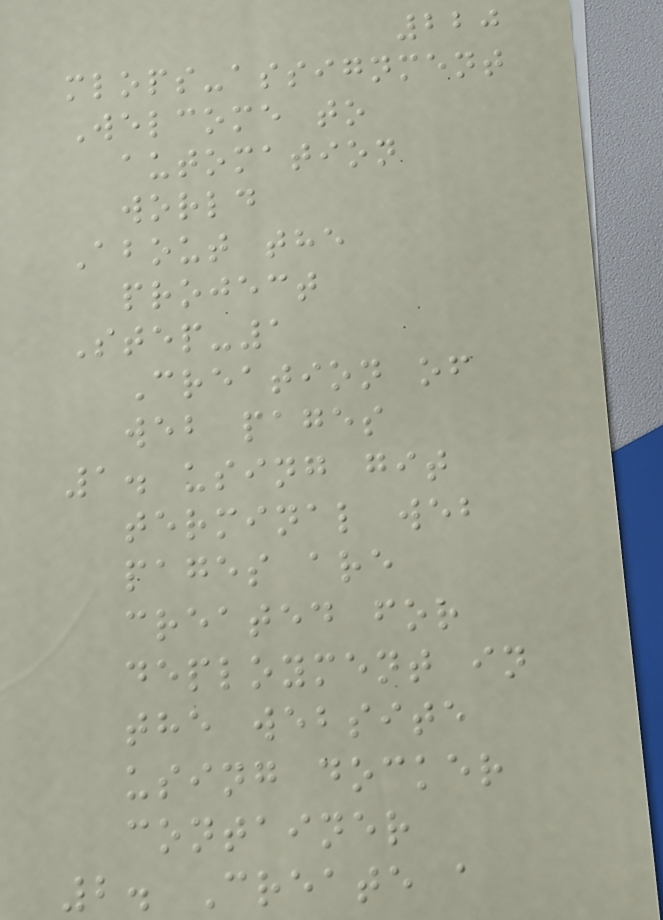220
mlops-assignment
Welcome to
automation
world
About the
project
Step-1
Creation of
web pages
1. using git
terminal web
pages are
created for
deployment in
the website
using docker
container
2. Create a
